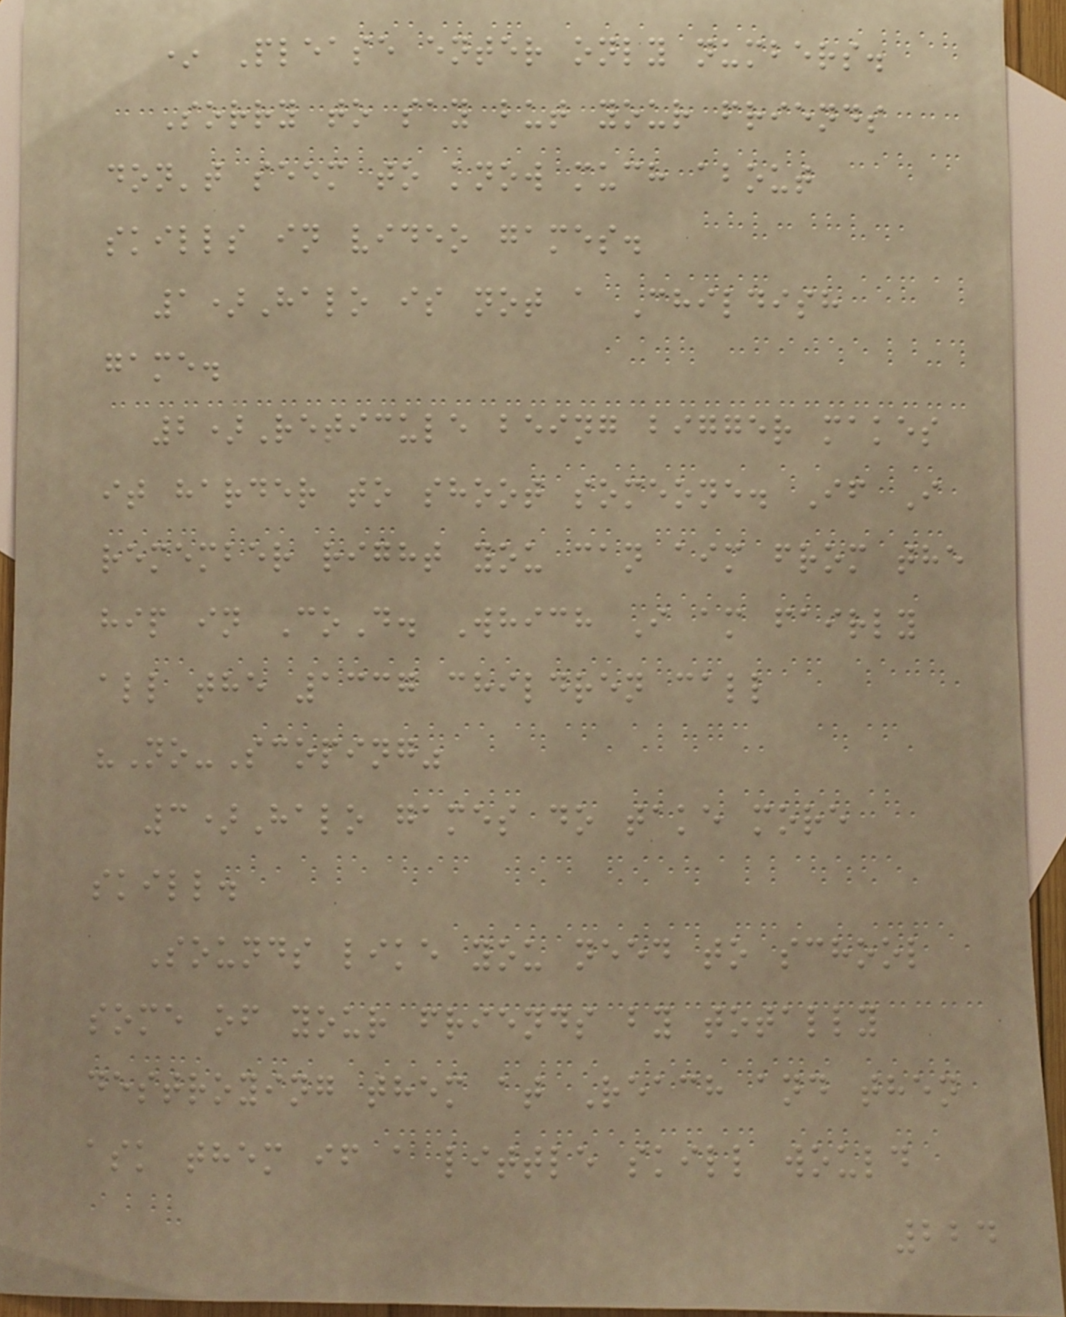* Please enter only numbers.
Sorry to say but your friends
don't seem to know much about
skills in video games.
1)Halo is not a Childish
game.
2)Reticule being bigger makes
it harder to shoot someone. If I
remember right you can aim from the
hip in CoD. Which I am fairly
all the 1337 children call
"No-Scoping"
3)Halo games do take more
skill.
Sounds like you need to school
some of your friends by totally
destroying them at Reach and then
ask them if a little skill would
224
